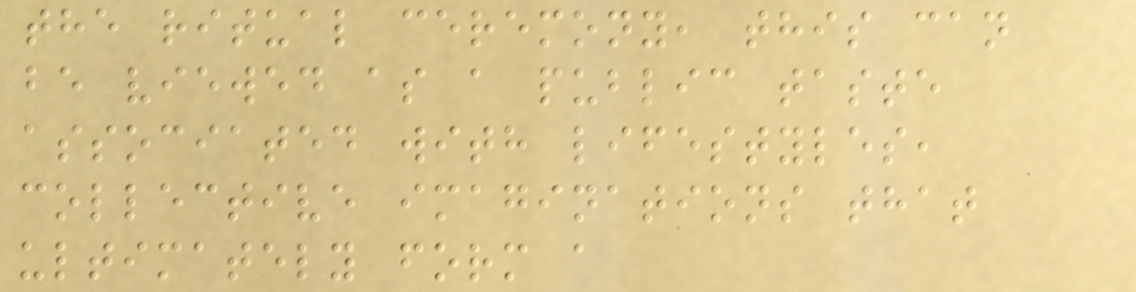the ritual ceremony, this can
be viewed as a public taste
associated with lifestyles,
collective imaginations that
ultimately form a
